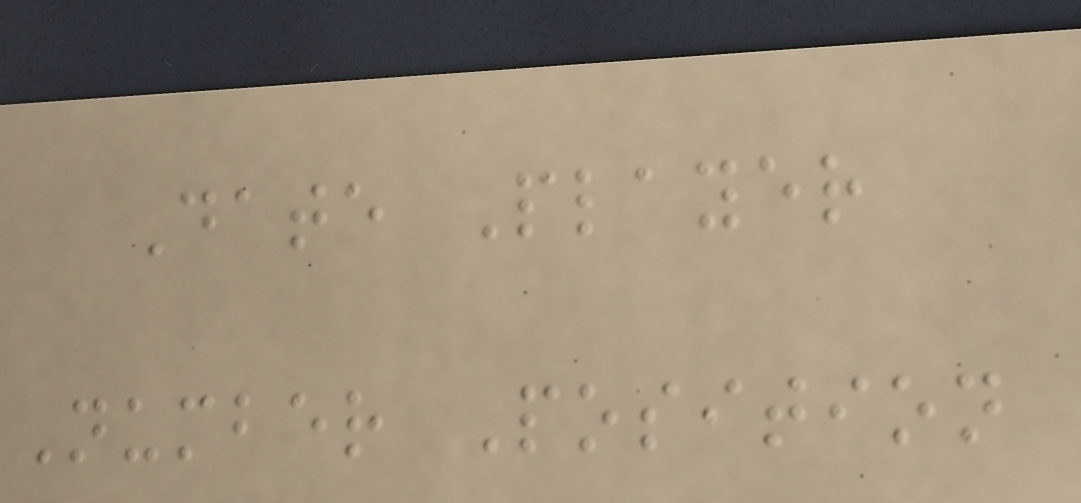Date Player
Number Position
